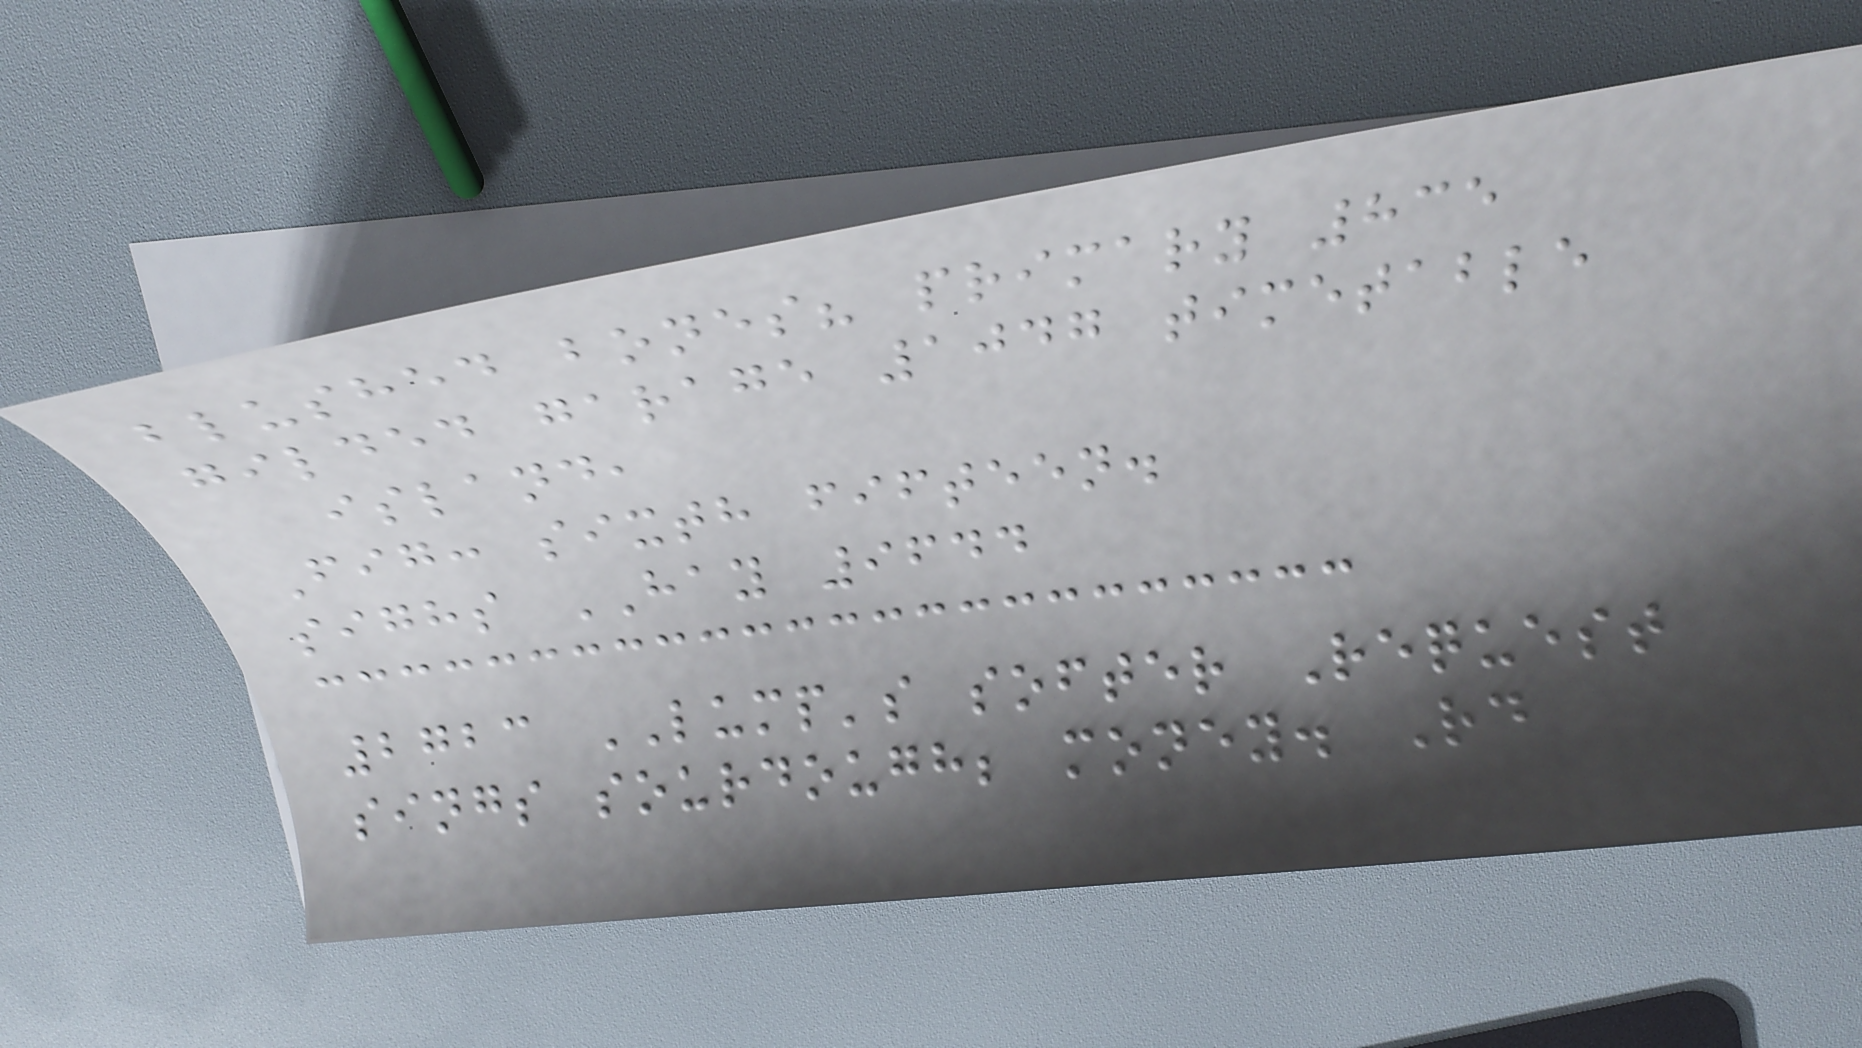blushed bones? primary 835
gilded garage 1047 timetable
island,
Fig: sixth fifteen.
sighs HAY 9644
2723 LUMP's softer Request
sings sourdough; money. Rd
